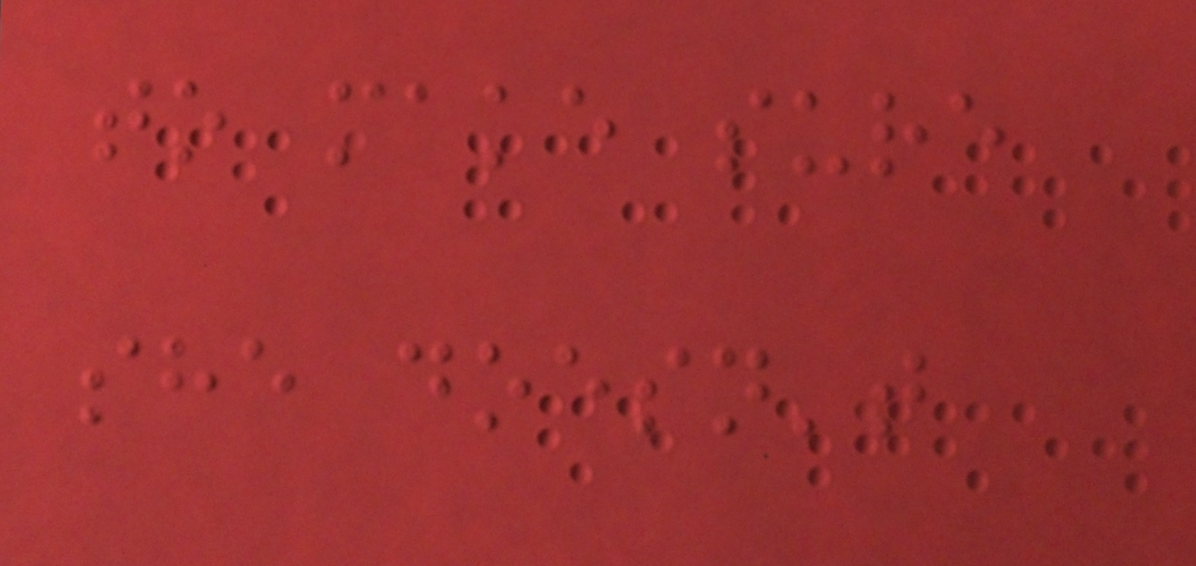to make sure
she doesn't
